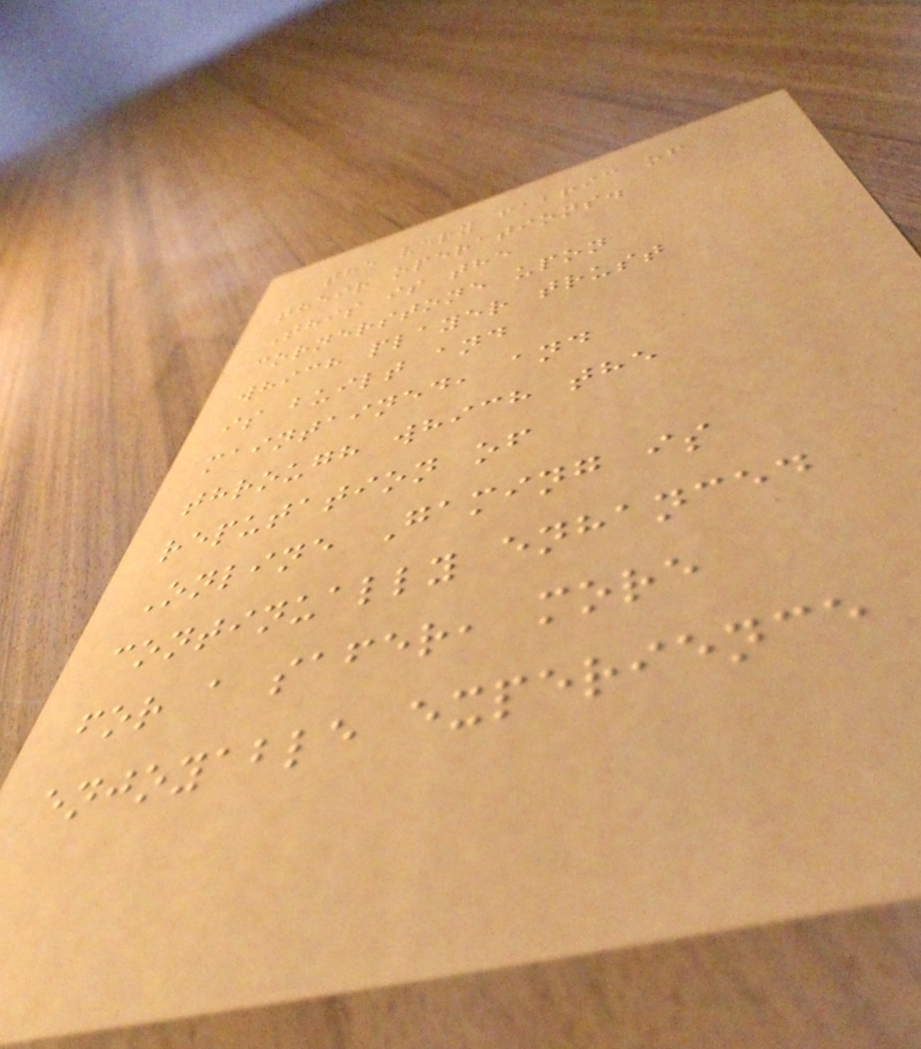the very fabric of
their operations.
This is the
cornerstone upon
which player trust
is built and
maintained, and
through which the
reputation of
Online Gaming is
continually enhanced
for a safer, more
enjoyable experience
